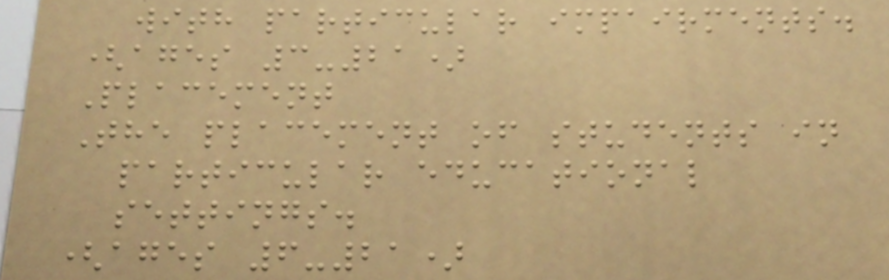with particular impairments.
(ages 3-21)
Placement
The placement of students in
particular educational
settings.
(ages 6-21)
